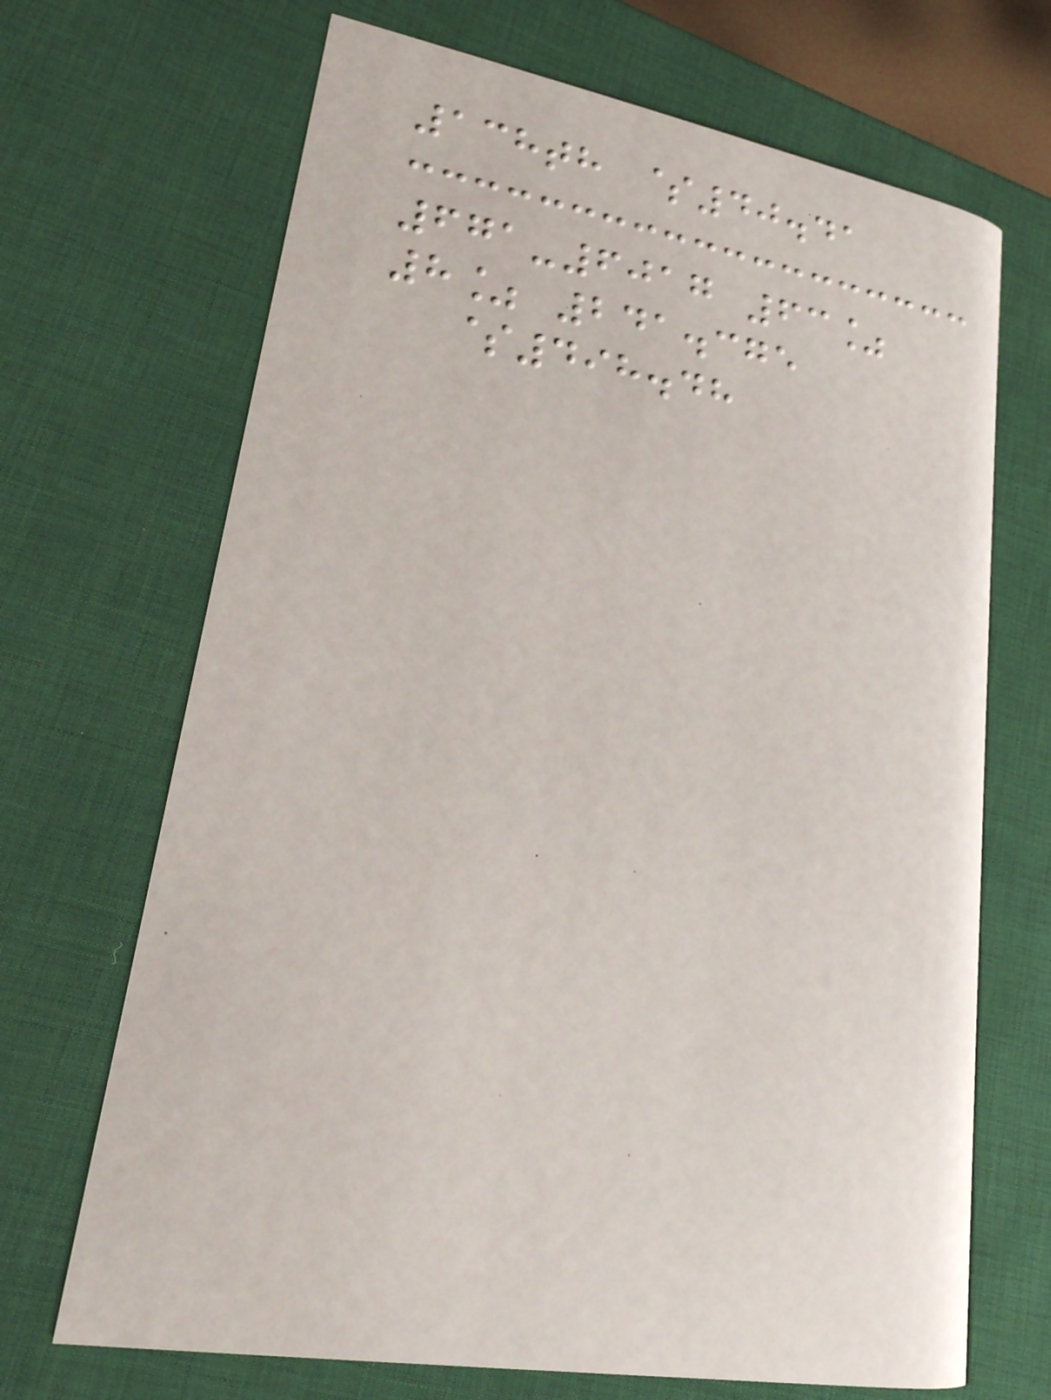138th $40.41
671-6017 63%
8% 241.375
$498.48
